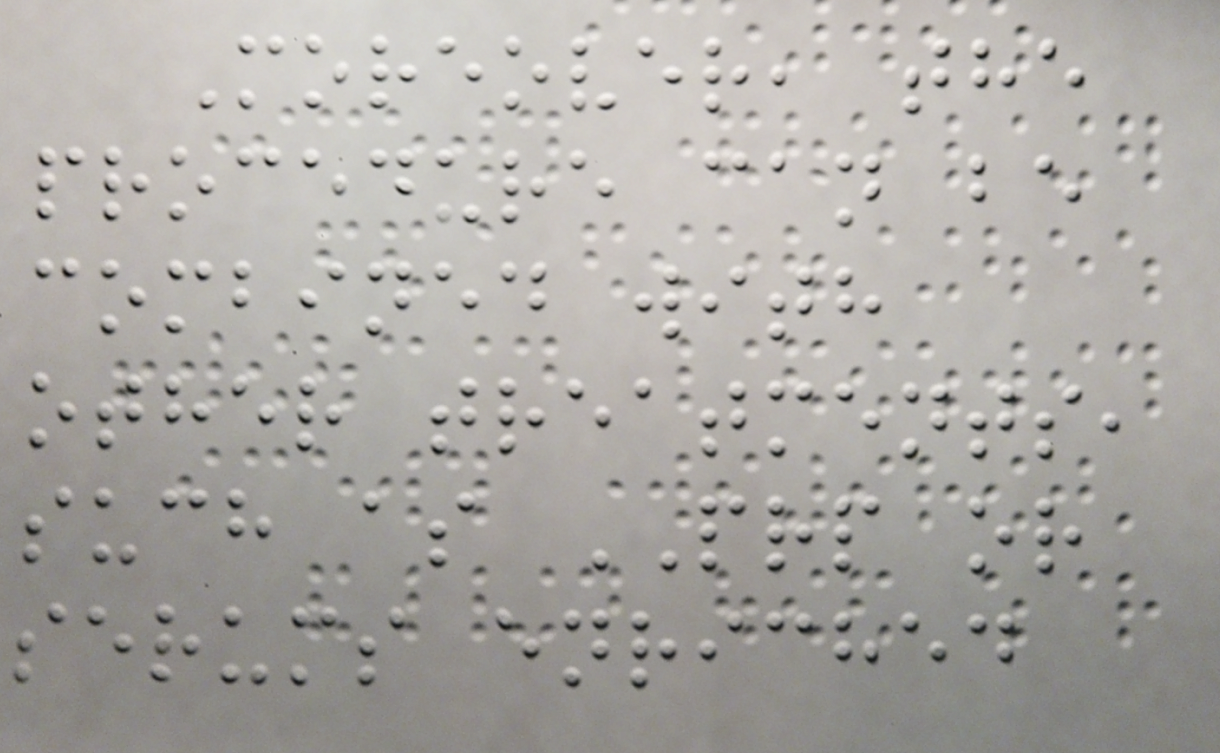Moreover, the
procedure can be
combined with
other treatments,
such as PRP or
serums enriched
